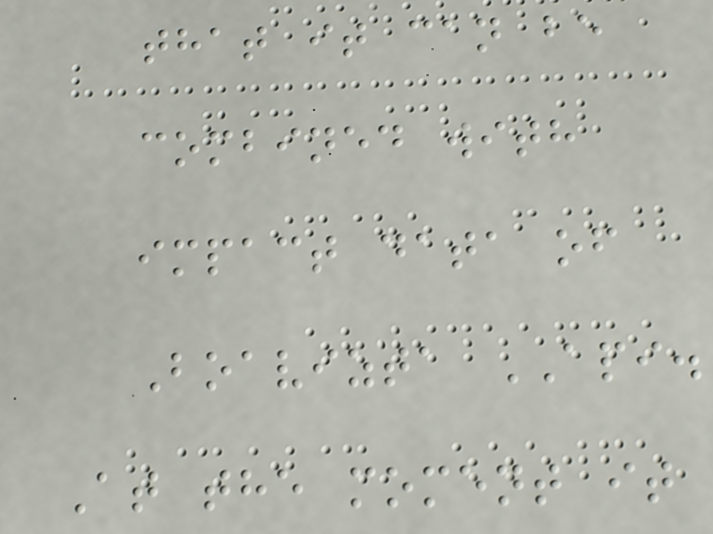that it can be
combined with
impact data of
Boavizta API.
At the moment it
